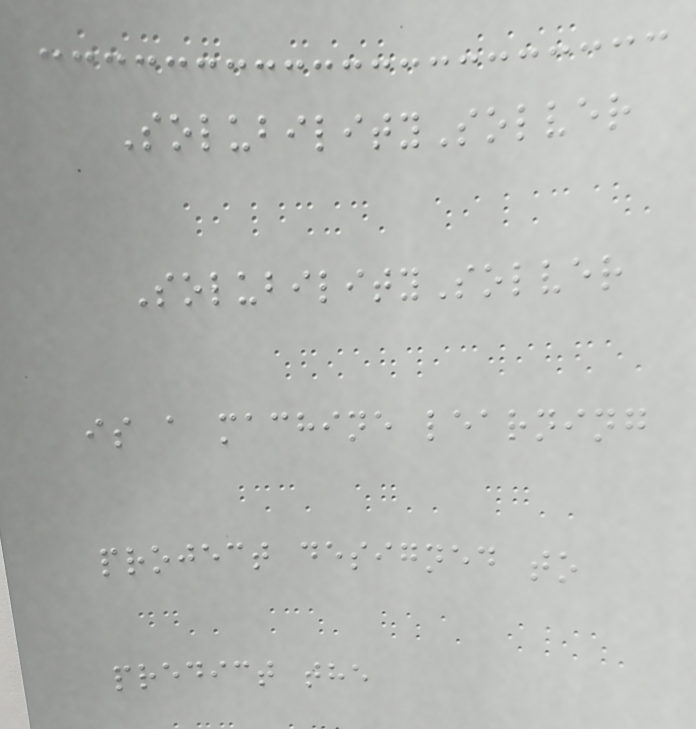SolubilitySolver
SolubilitySolver
is a machine learning
project designed to
predict the
